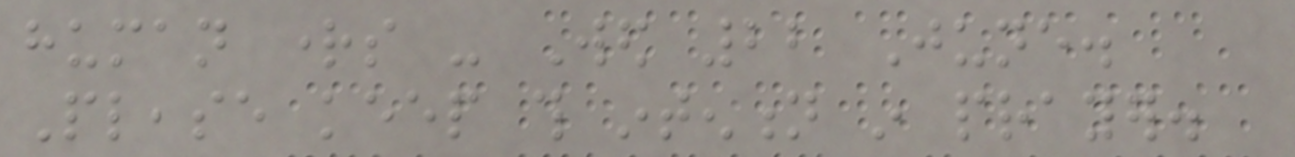human rights - Wed 22 June.
Please keep this intention in prayer.
